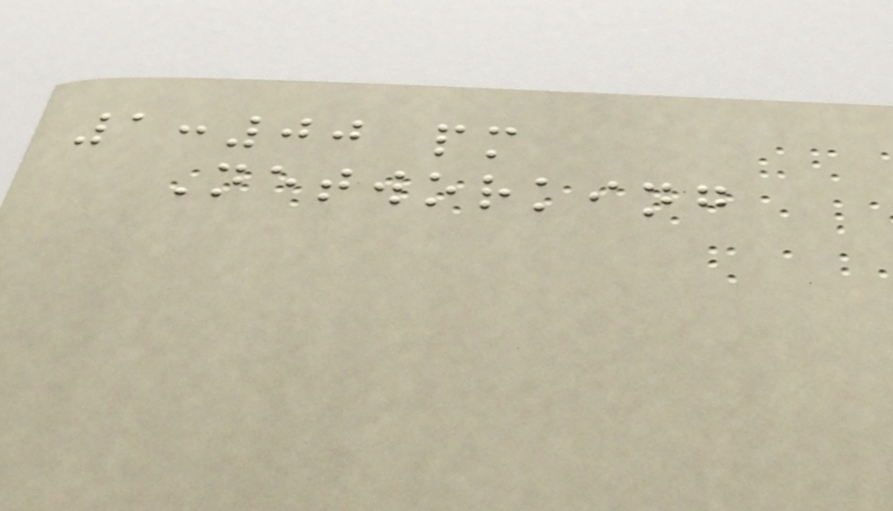1:00 pm
Networking
